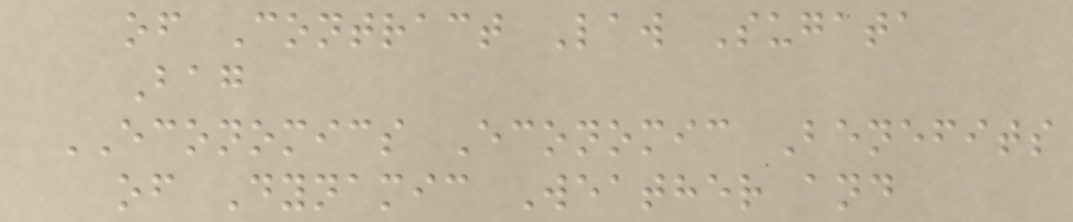of Contract Law Sugata
Bag
ECONOMICS Economic Benefits
of Dynamic Weather and
